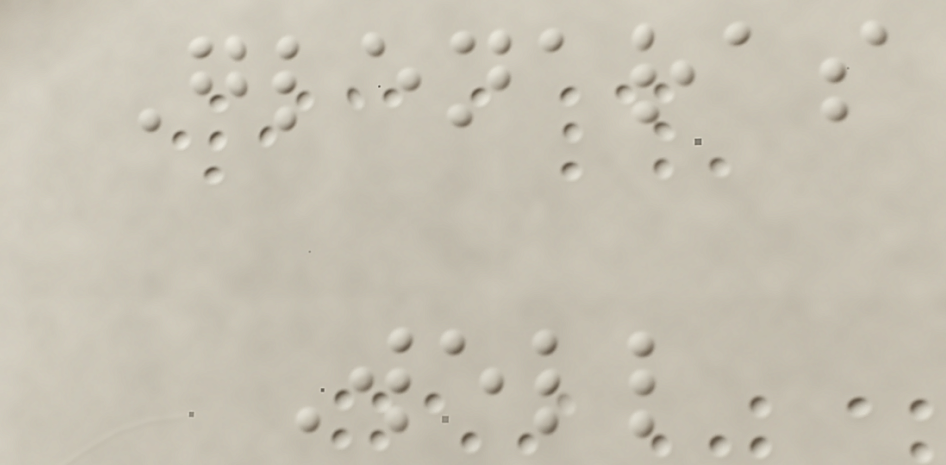Glenaras
Well
